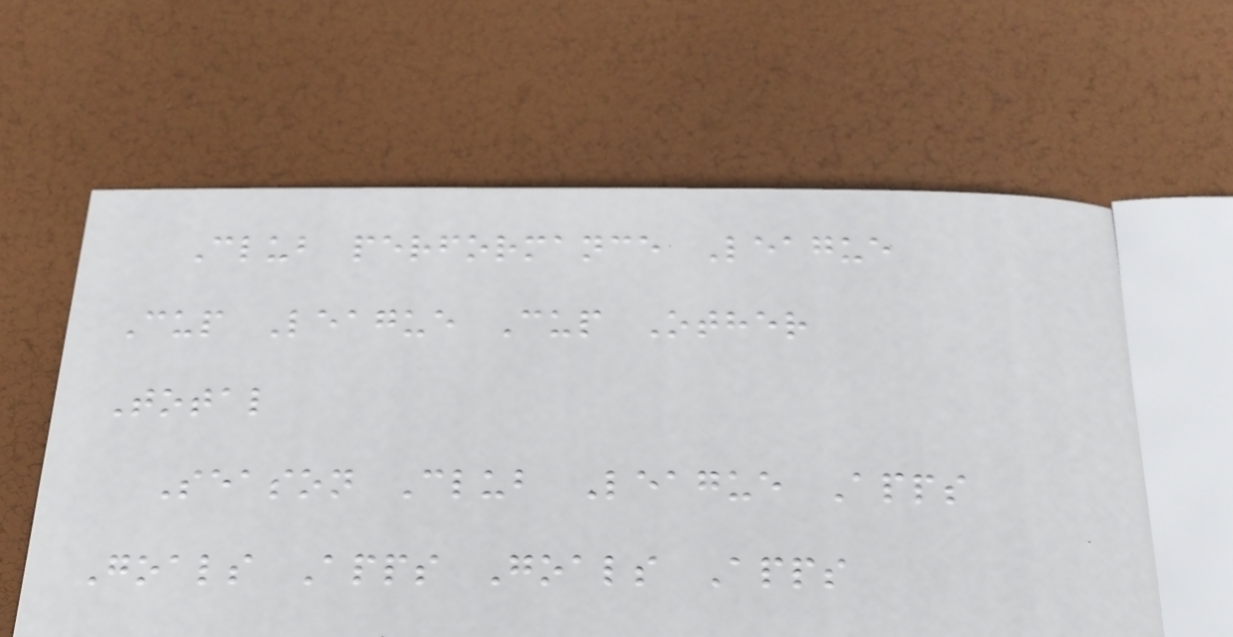Club performance League
Cup League Cup Other
Total
Season Club League Apps
Goals Apps Goals Apps
